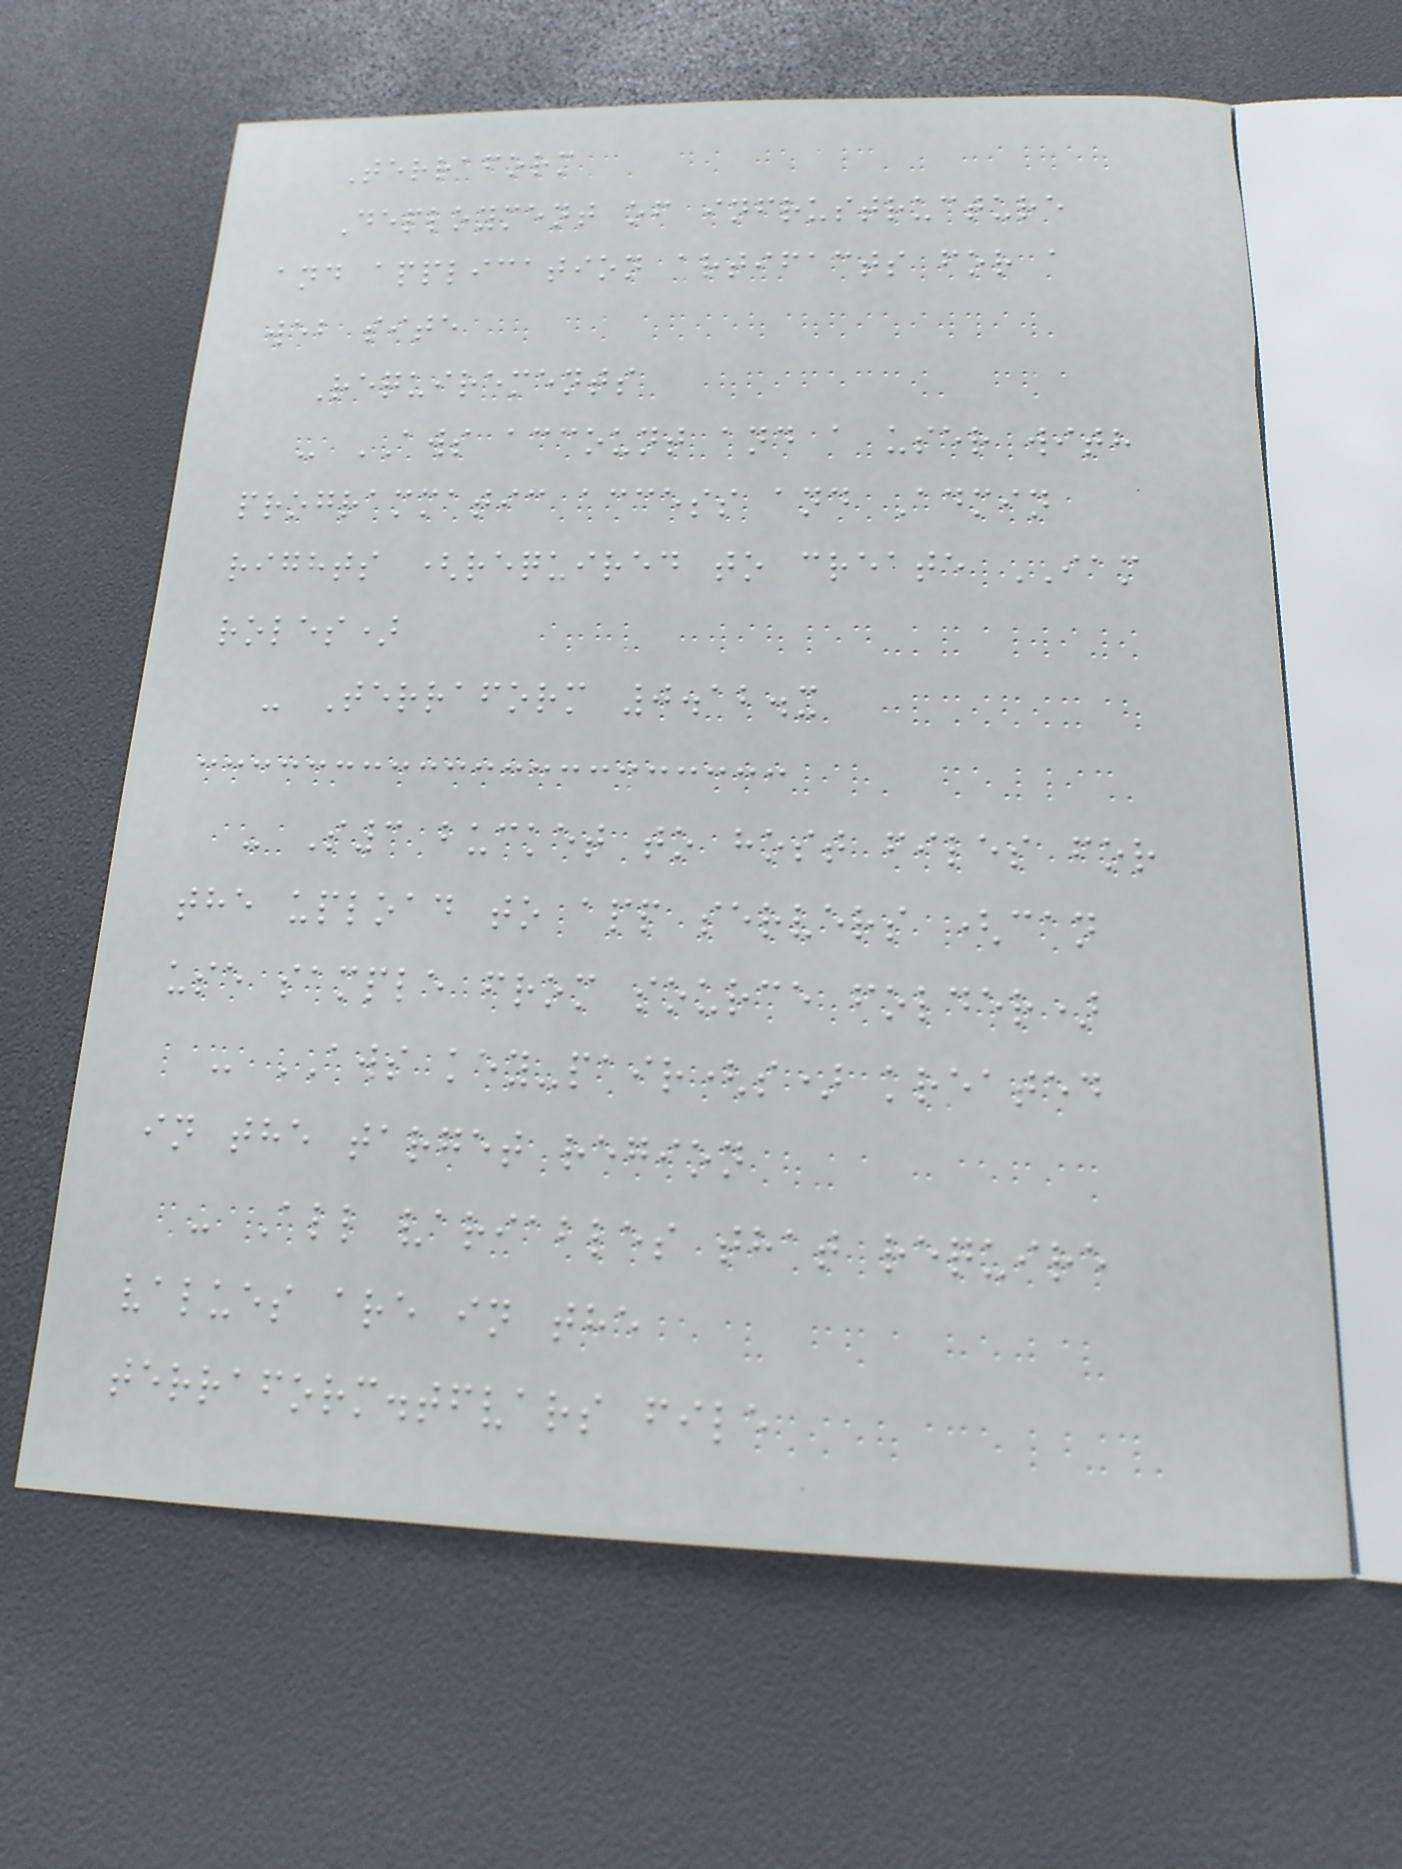Terraform
Deployment of infrustructure
and application artifacts for a
web site
Requirements
- AWS account and a user with
programmatic access and Admin
rights (required to create IAM
roles)
- Terraform 0.12.x
- S3 bucket to host files for
the upload to app servers (can
use sample from source folder)
- AWS key-pair(s) kreated
in the target region
- All variables that require
values are in the
terraform.tfvars file
